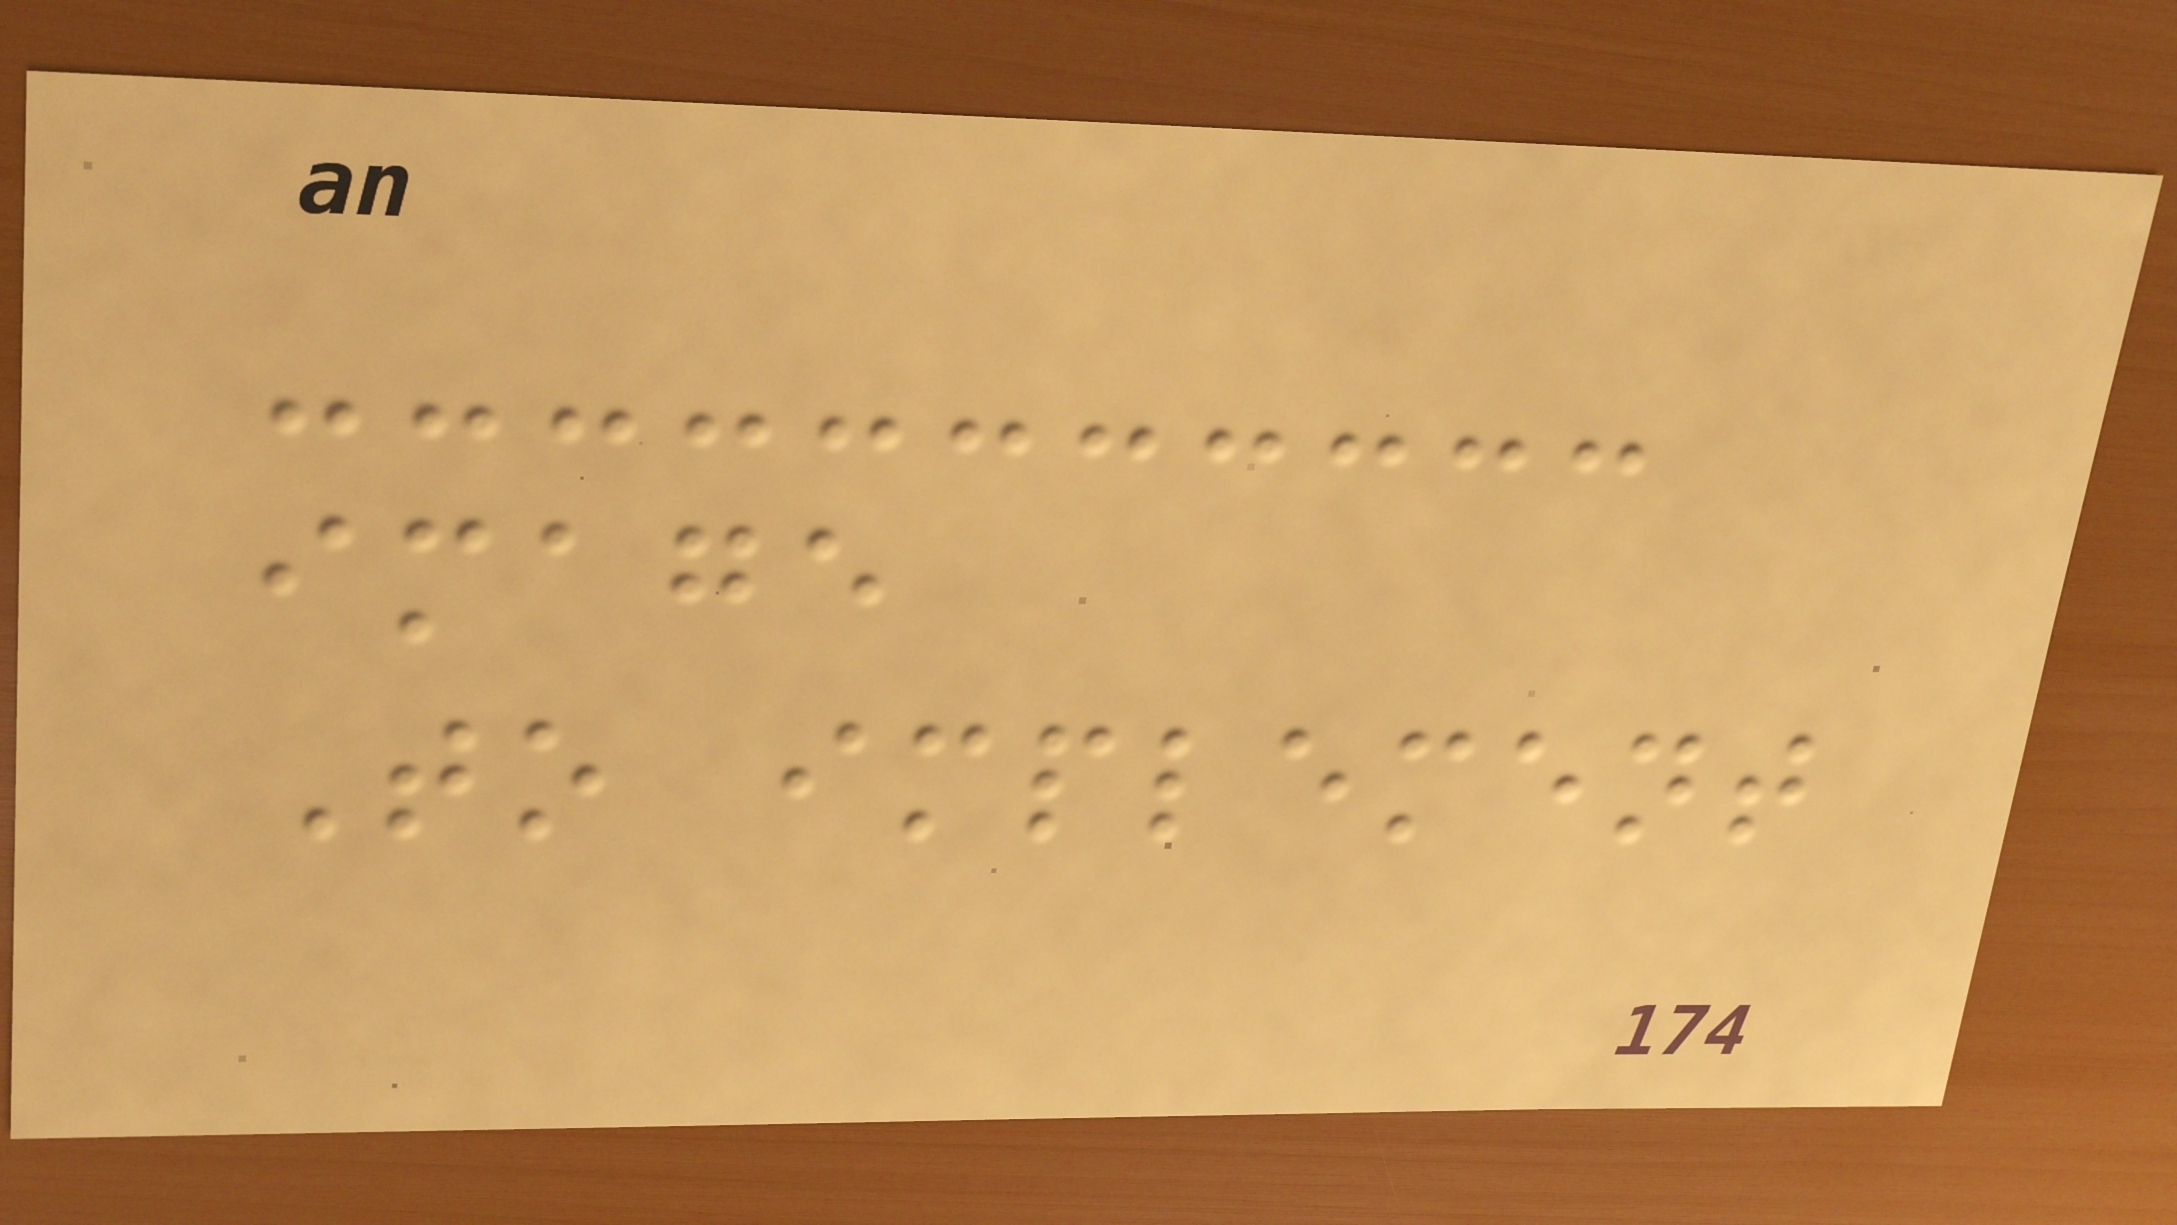image
To implement
